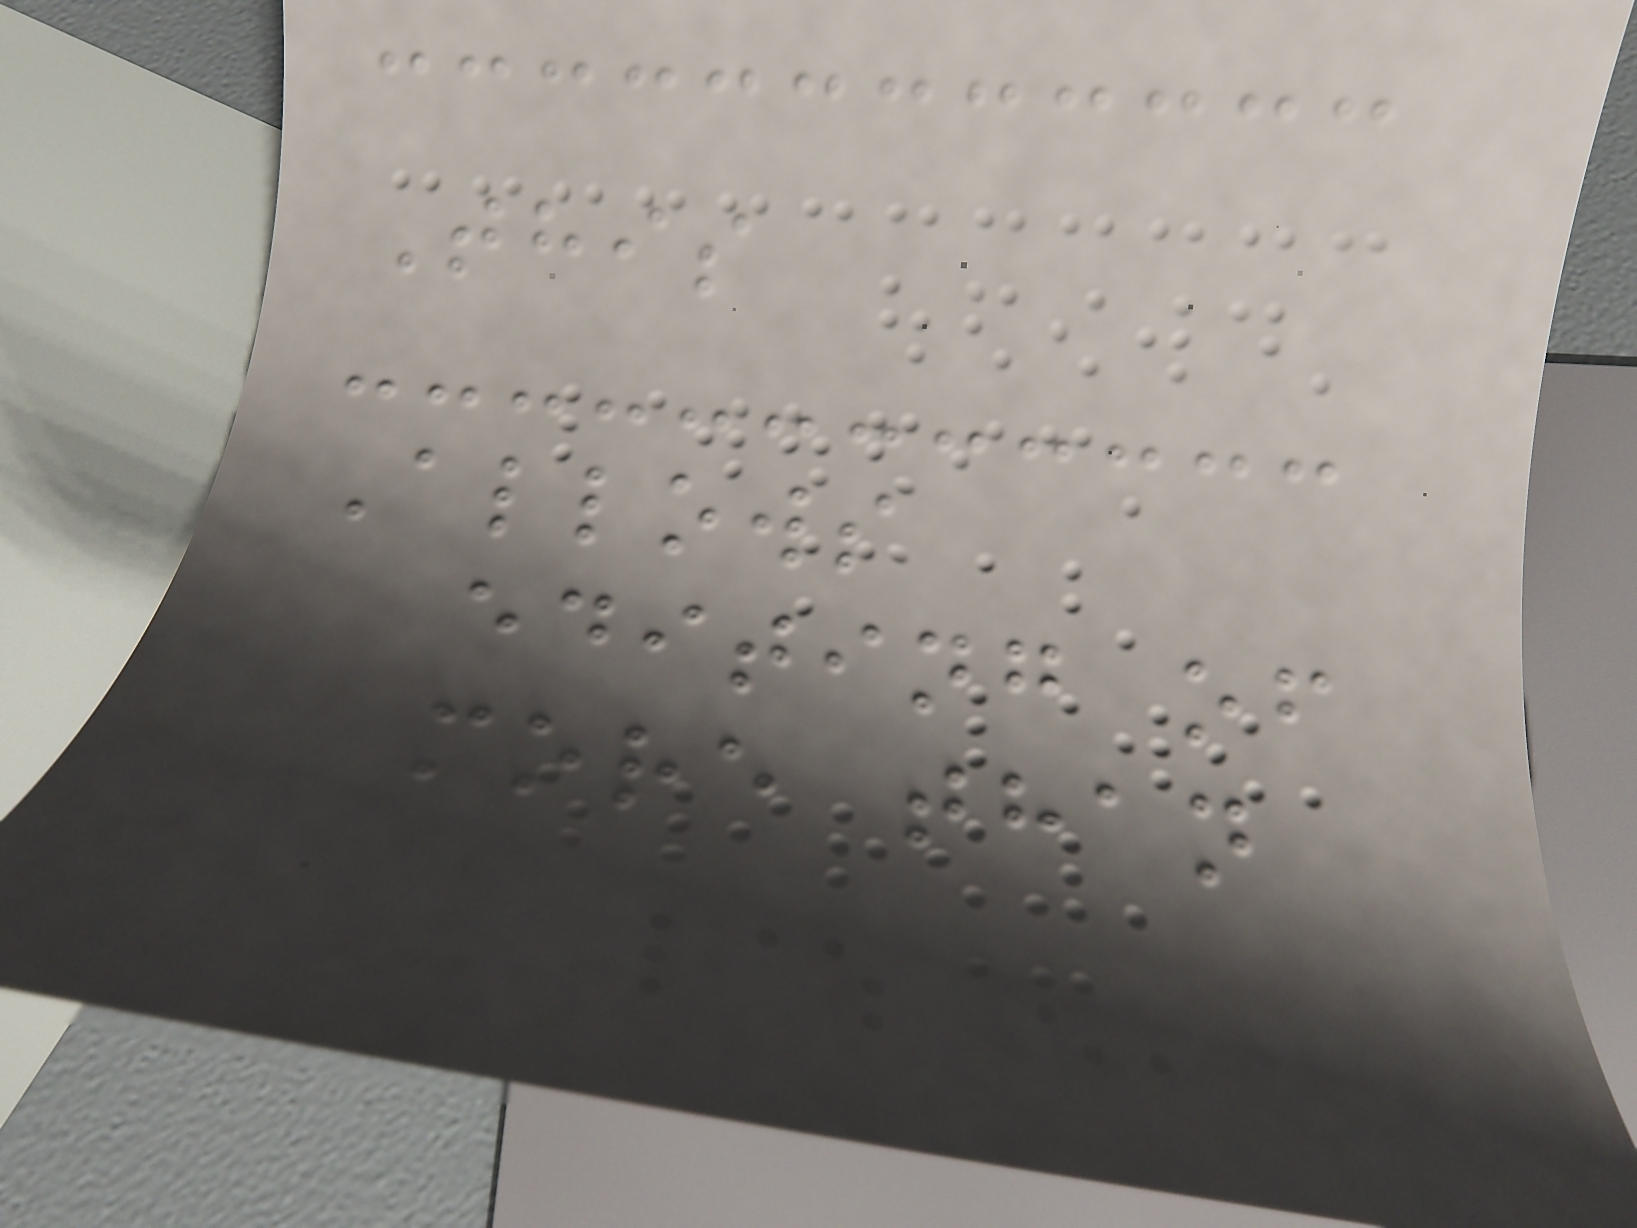This
Allows
editing of
more than
